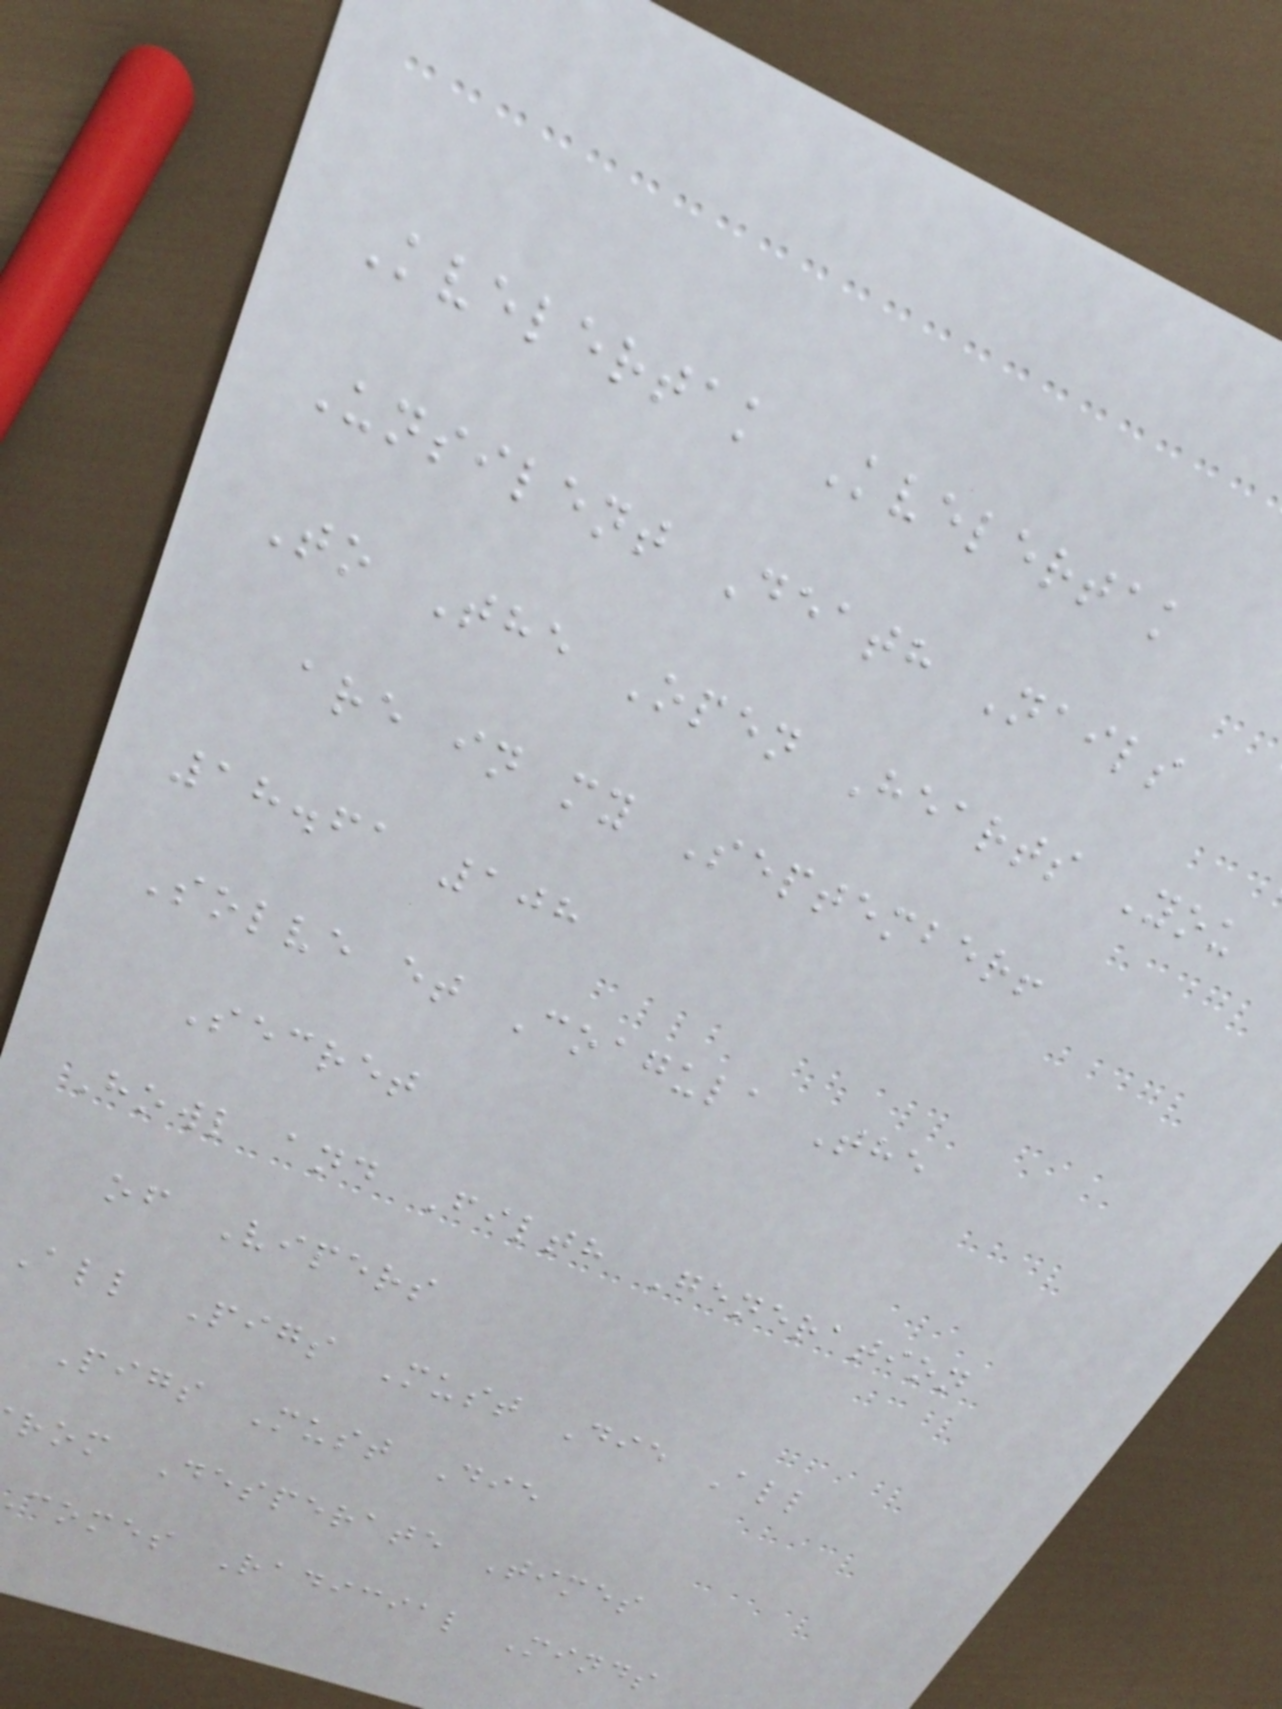Kvelertak Kvelertak
Unsilent Death Nails
To The Open Hearts You
are in my September!
18.61 108
Solve et Coagula The
Secret
Howl and Filth Generation
of Vipers
All Pigs Must Die All
Pigs Must Die
rom Desperate Times
comes Radicial Minds
